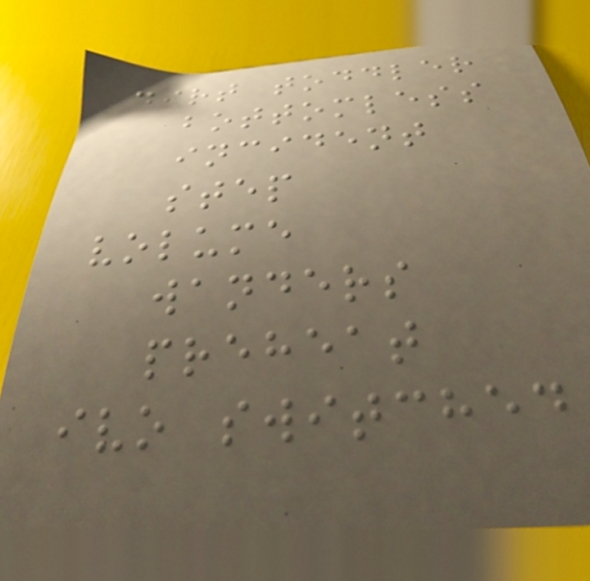dirt toddler
bottomless
incident
step
volume
wanders
preheat
ivo switched
